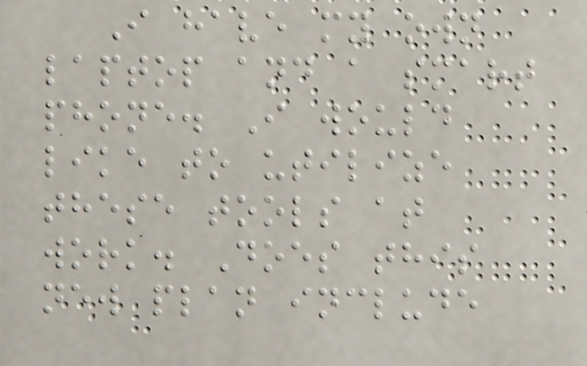I have my own
laptop and a smart
phone. I would
like to utilize
these tools at
work. Does this
new plan include
